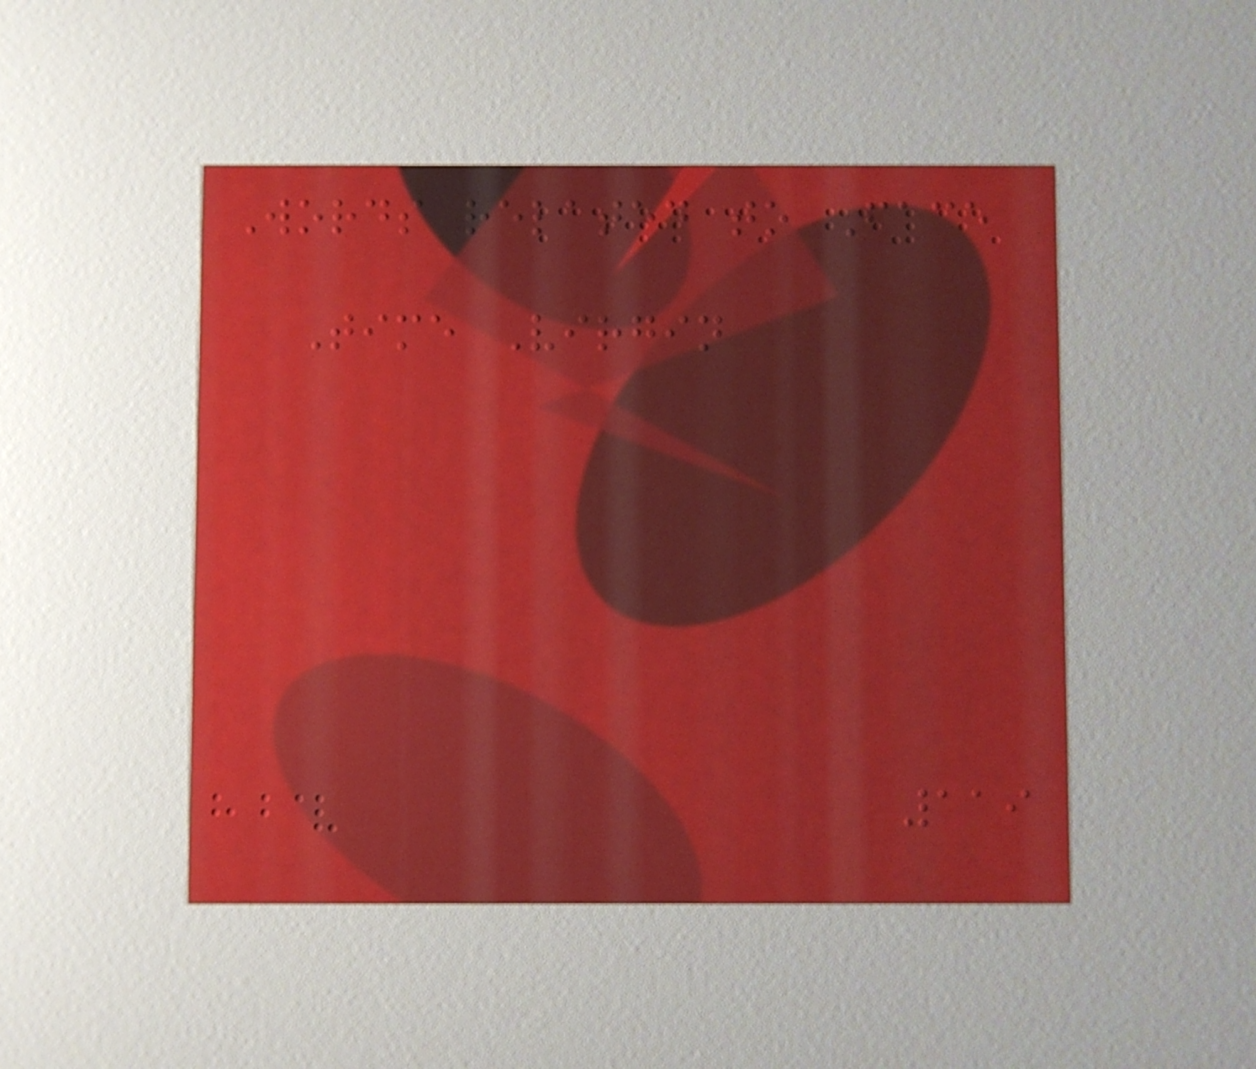Words related to Face
Time Virgin
119
